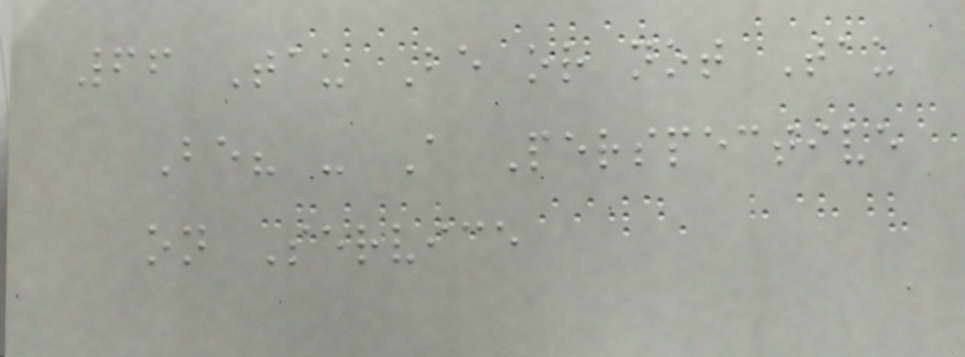66 Tau Be or not Tau
Be? - A Perspective
on Service
